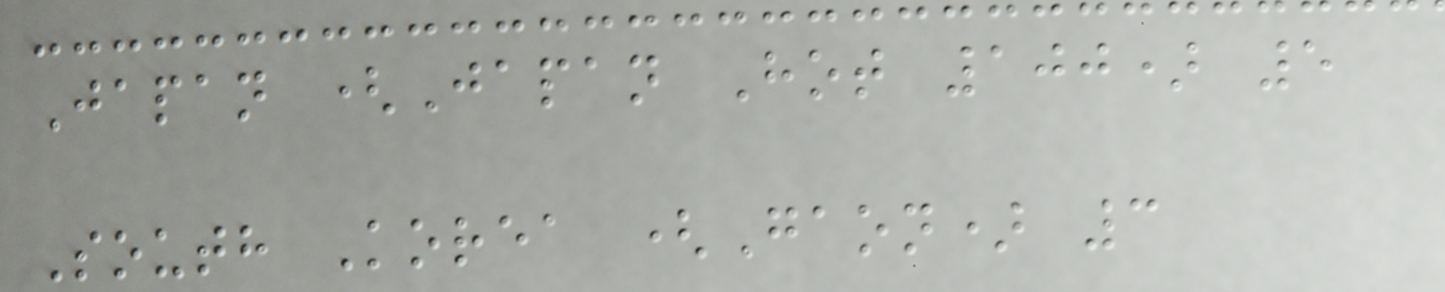Japan (Japan Hot 100) 5
South Korea (Gaon) 3
